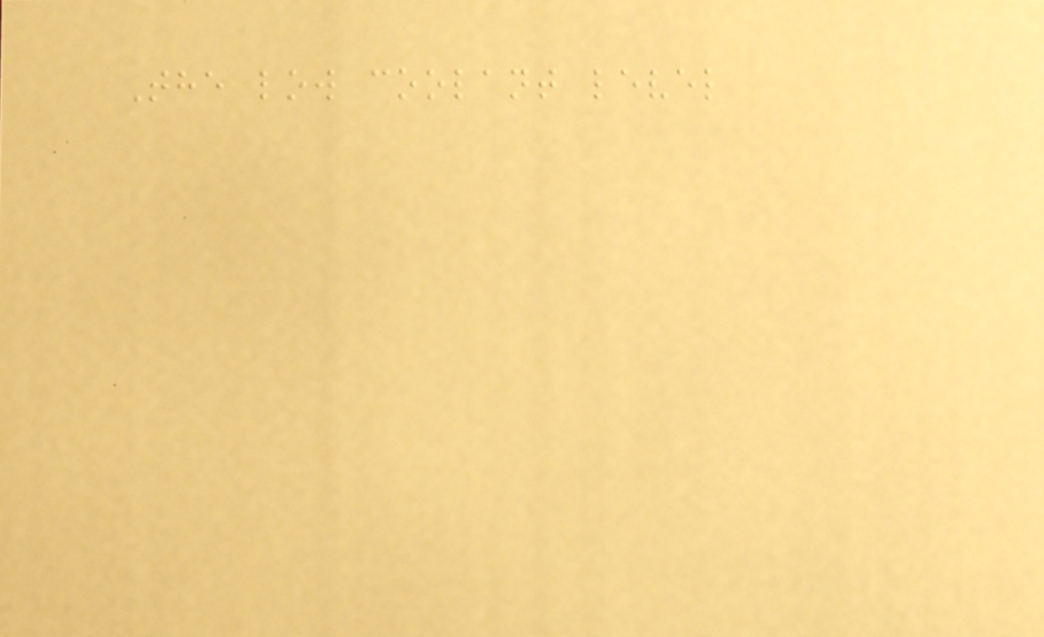The low coolant level
